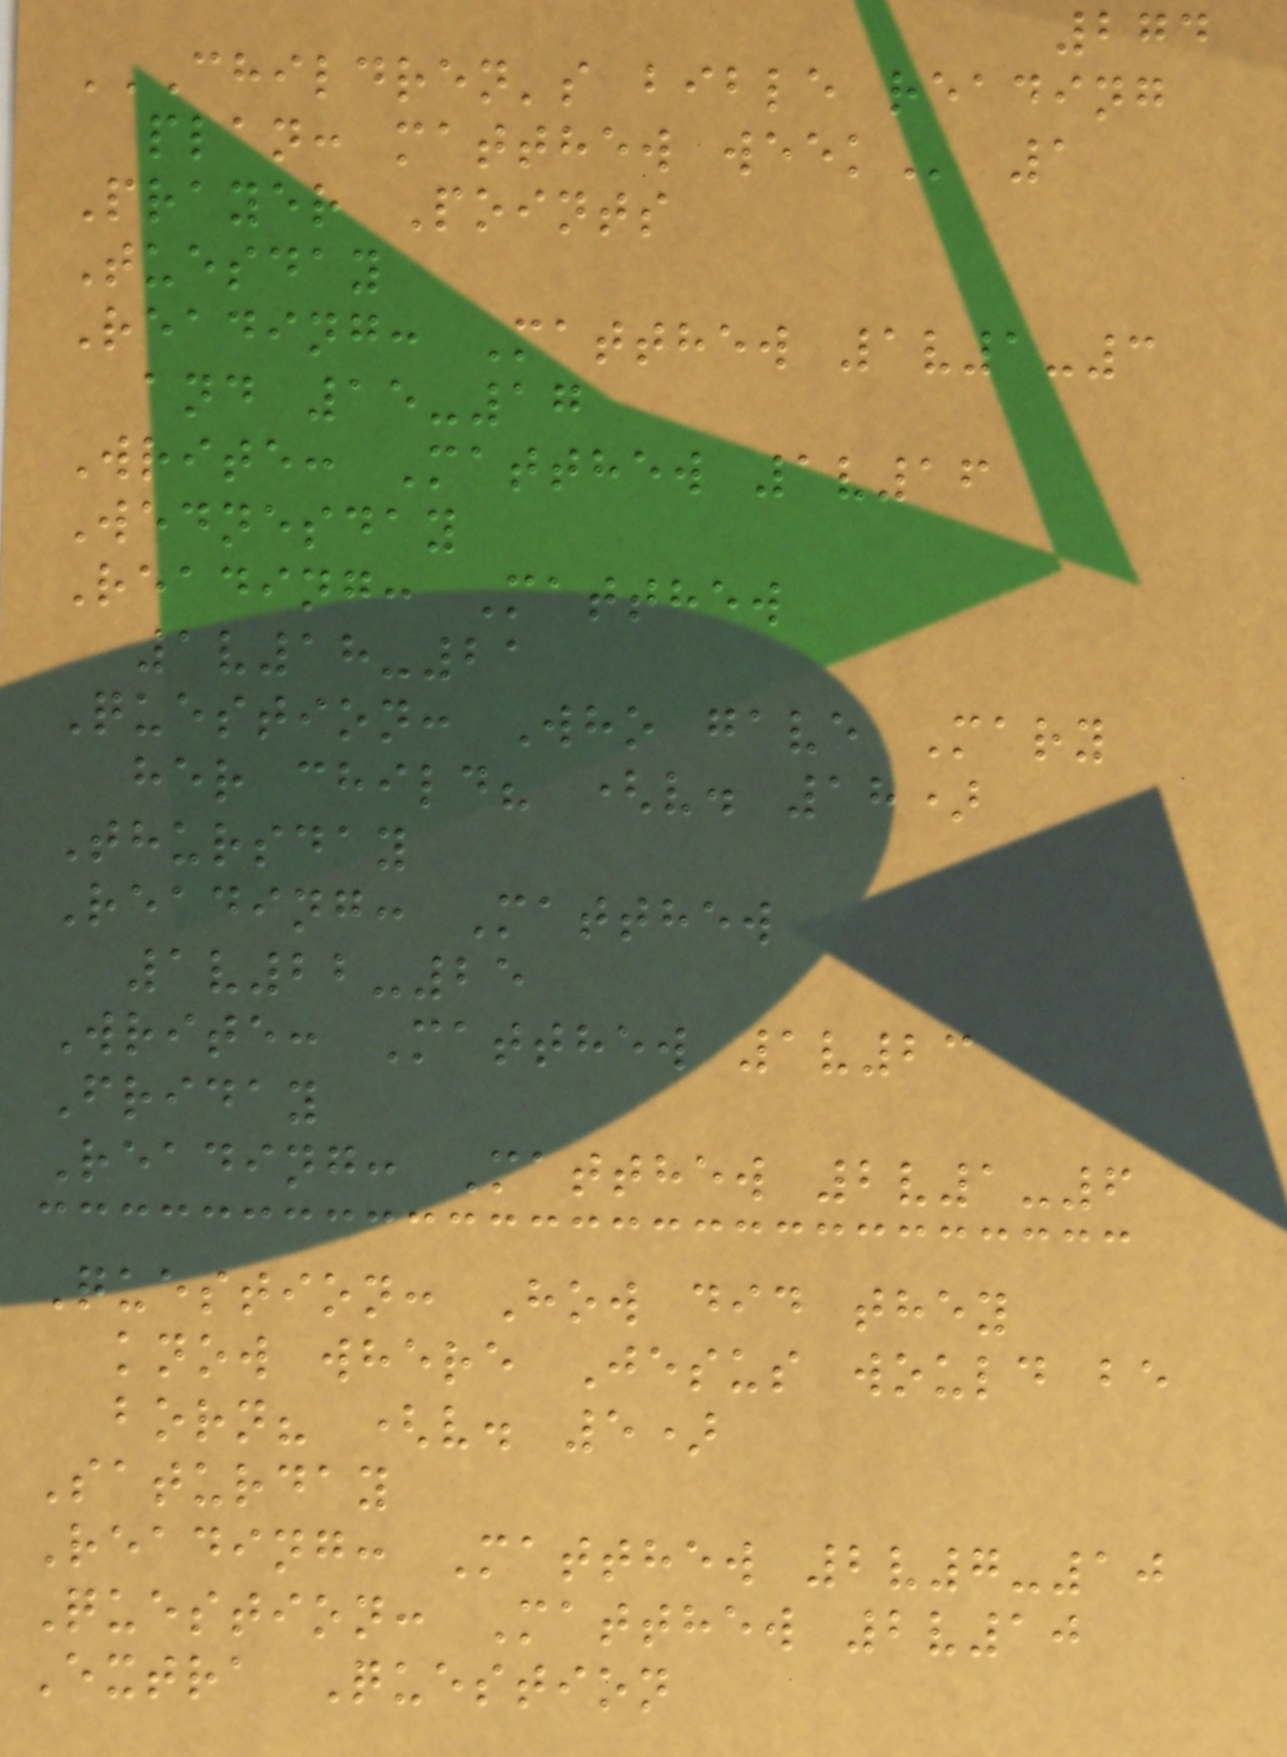274
CHILDREN'S BIBLE READING
PLAN: MATTHEW WEEK 1
Prayer Points
Tuesday
Reading: Matthew 1v1-3
and 15-17
Write: Matthew 1v16
Wednesday
Reading: Matthew
1v18-21
Question: Who gave Mary
her child? (v. 18)
Thursday
Reading: Matthew
1v22-25
Write: Matthew 1v23
Friday
Reading: Matthew 2v1-6
Question: How did they
know where Jesus would be
born? (v. 5)
Saturday
Reading: Matthew 2v7-10
Question: Matthew 2v10
Extra Question
